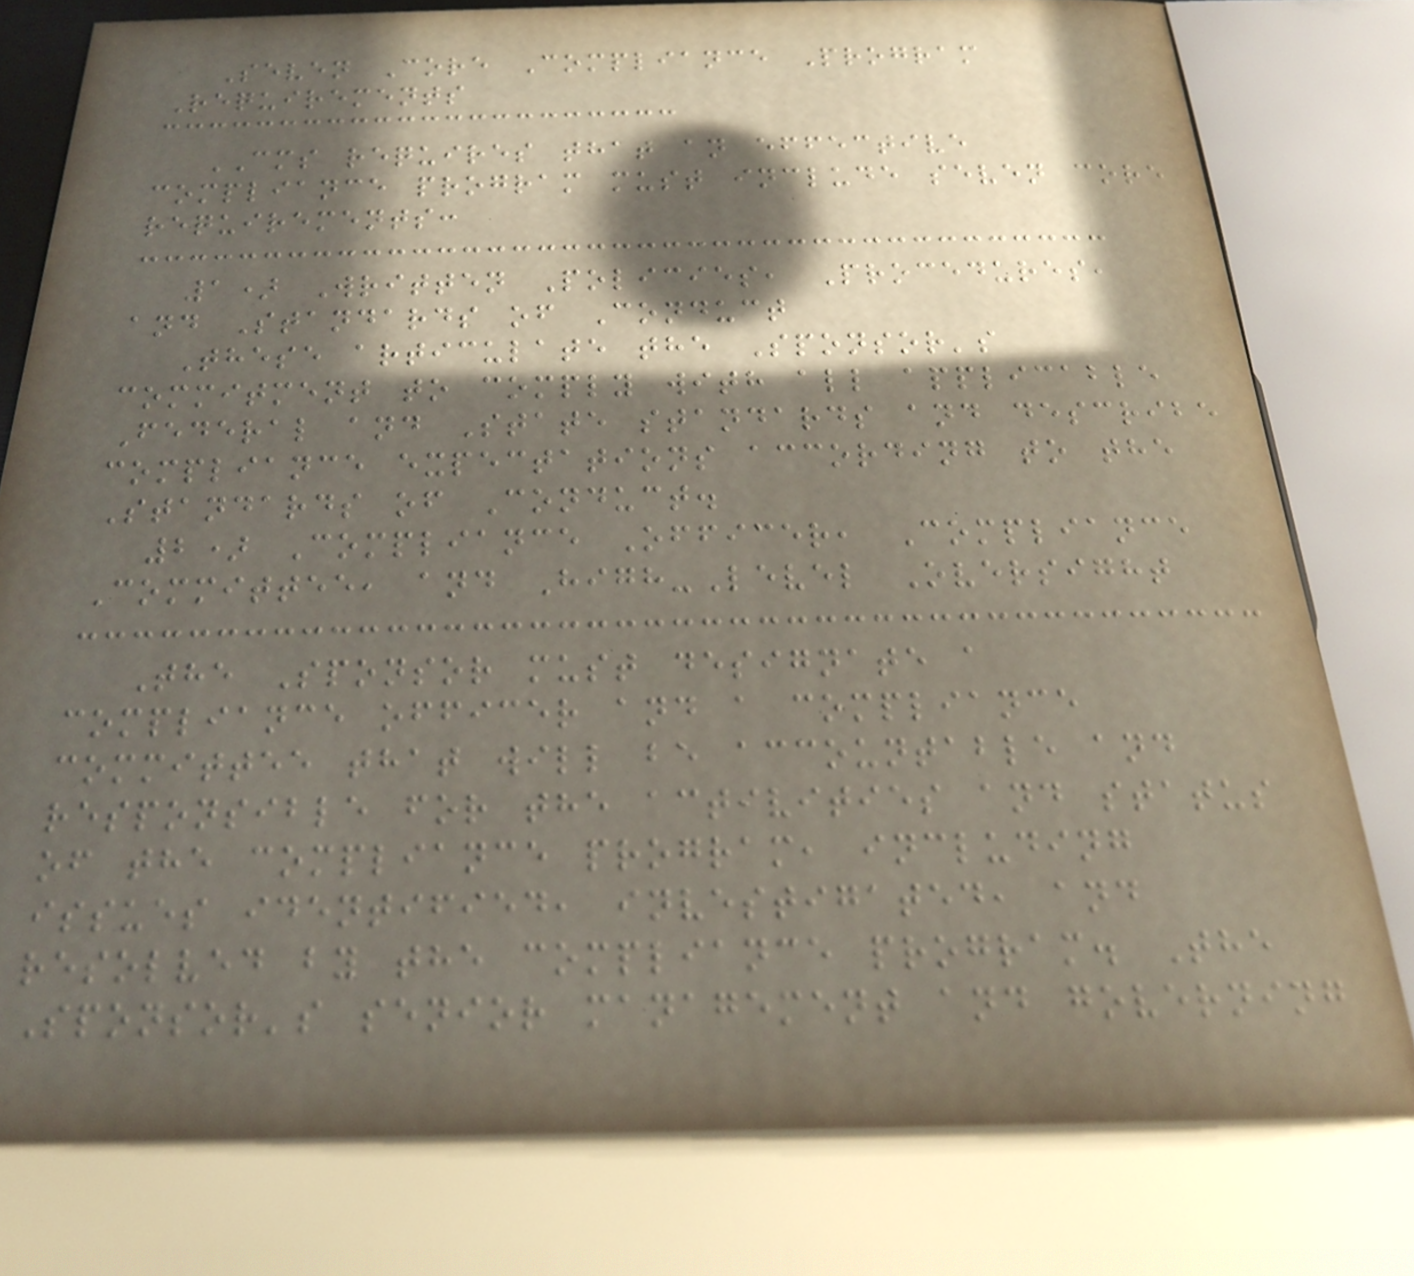Seven Core Compliance Program
Requirements
CMS requires that an effective
compliance program must include seven core
requirements:
1) Written Policies, Procedures,
and Standards of Conduct
These articulate the Sponsor's
commitment to comply with all applicable
Federal and State standards and describe
compliance expectations according to the
Standards of Conduct.
2) Compliance Officer, Compliance
Committee, and High-Level Oversight
The Sponsor must designate a
compliance officer and a compliance
committee that will be accountable and
responsible for the activities and status
of the compliance program, including
issues identified, investigated, and
resolved by the compliance program. The
Sponsor's senior management and governing
